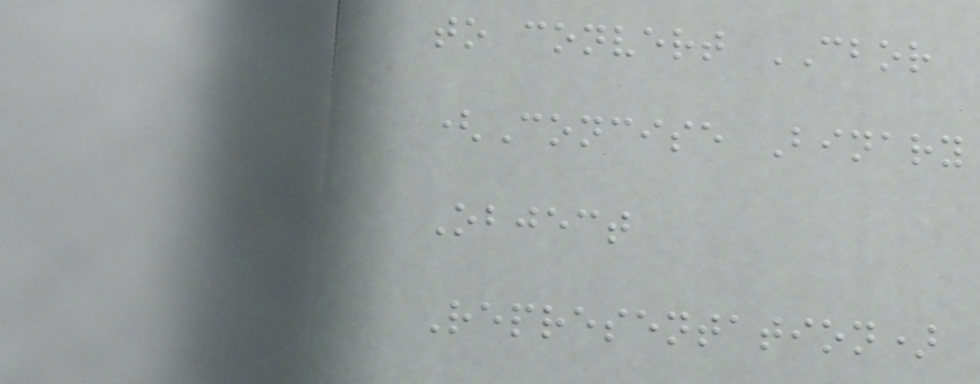to convert CBOR
(Concise Binary
Object
Representation)
